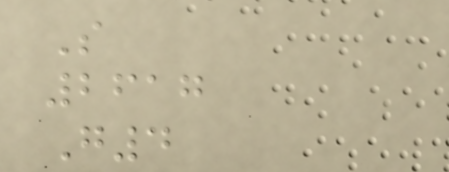S
2617
G4
